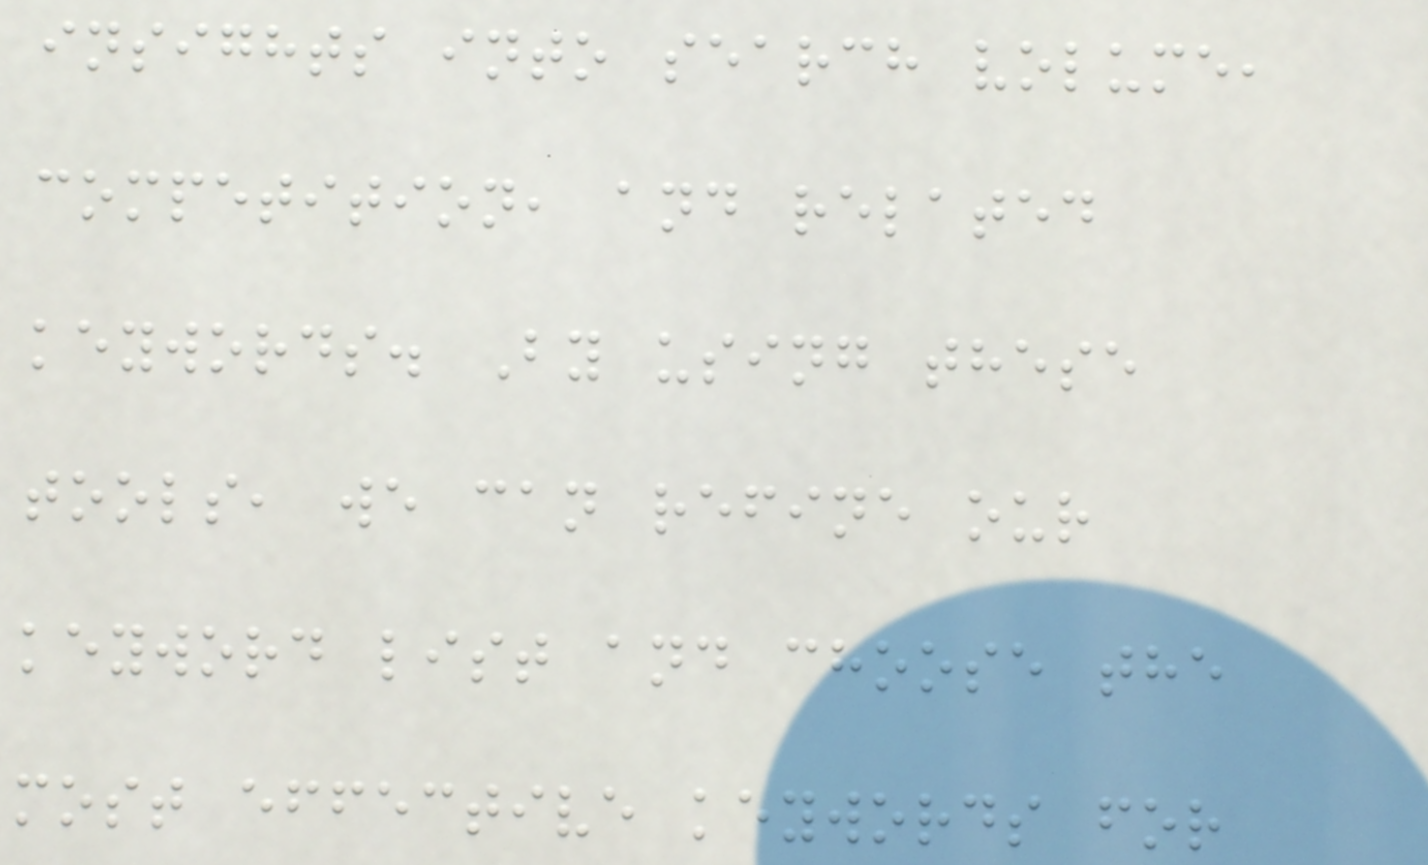insights into search volume,
competition, and related
keywords. By using these
tools, we can refine our
keyword list and choose the
most effective keywords for
